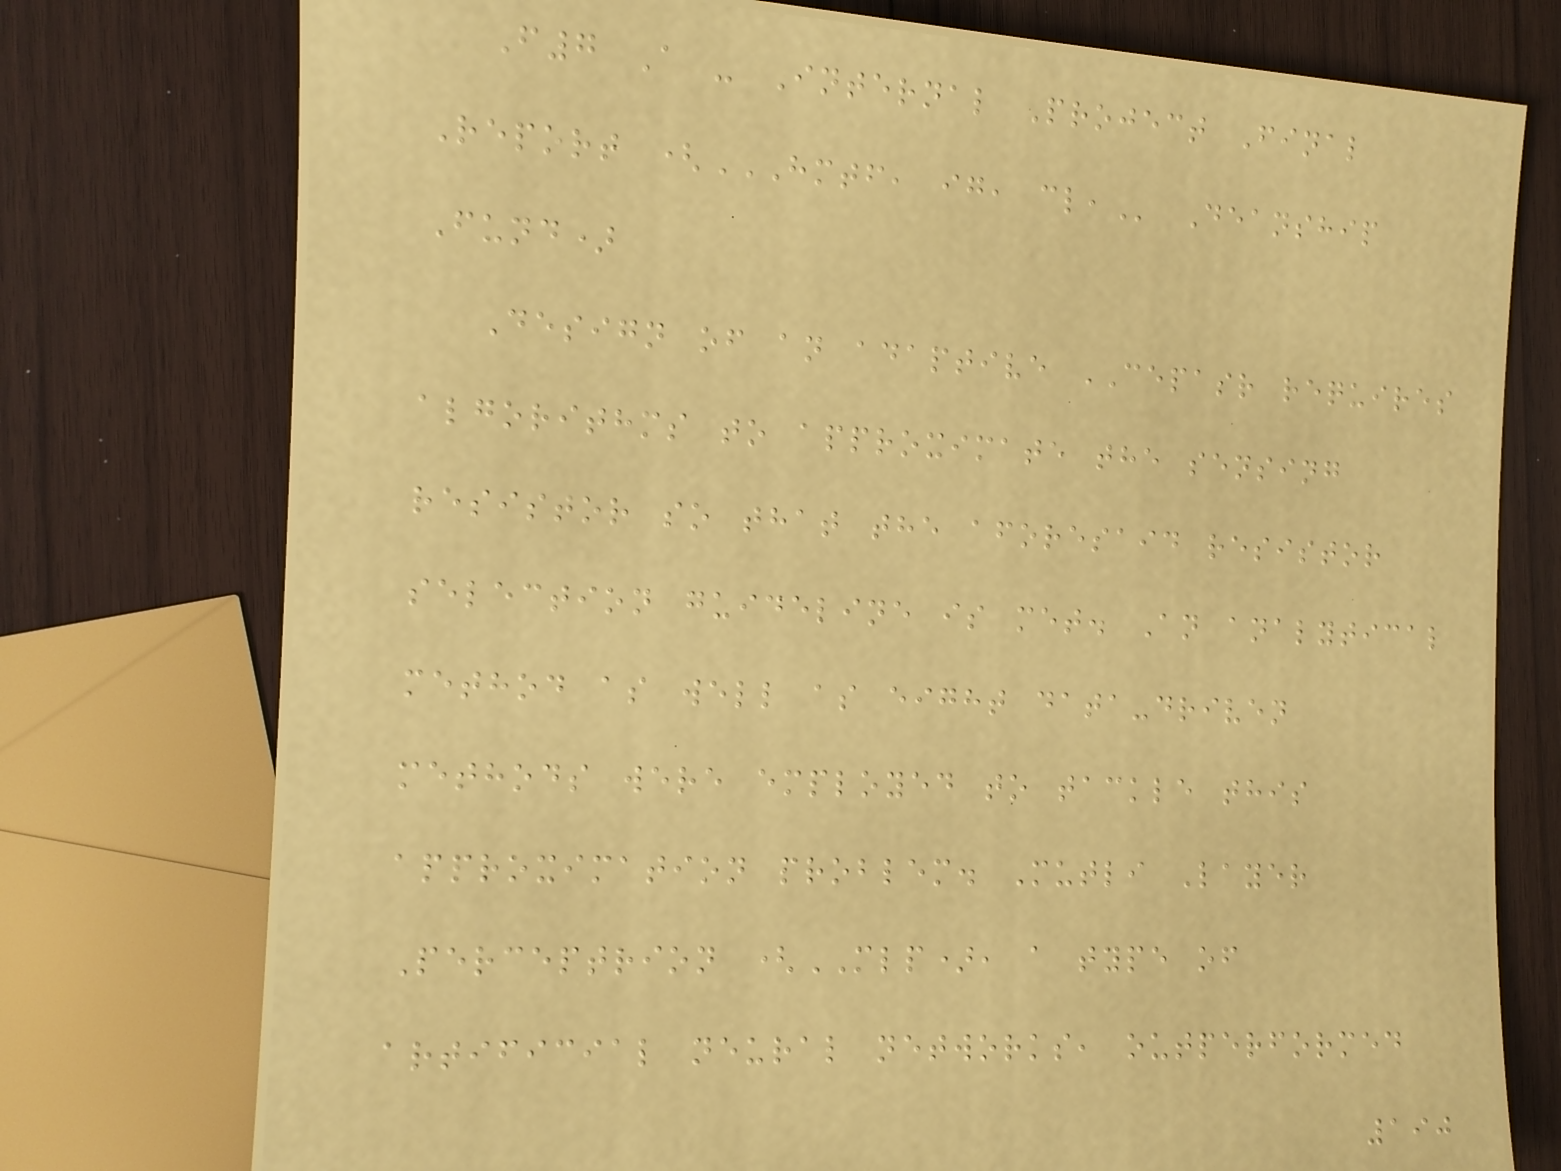F7 A - Internal Project Final
Report (HMTF, IG, CL, Deanship
Fund)
Design of an adaptive CEPASR requires
algorithms to approximate the sensing
resistor so that the aforesaid resistor
selection guideline is met. An analytical
method as well as eight data-driven
methods were employed to tackle this
approximation problem. Mutli Layer
Perceptrion (MLP), a type of
artificial neural networks, outperformed
190
